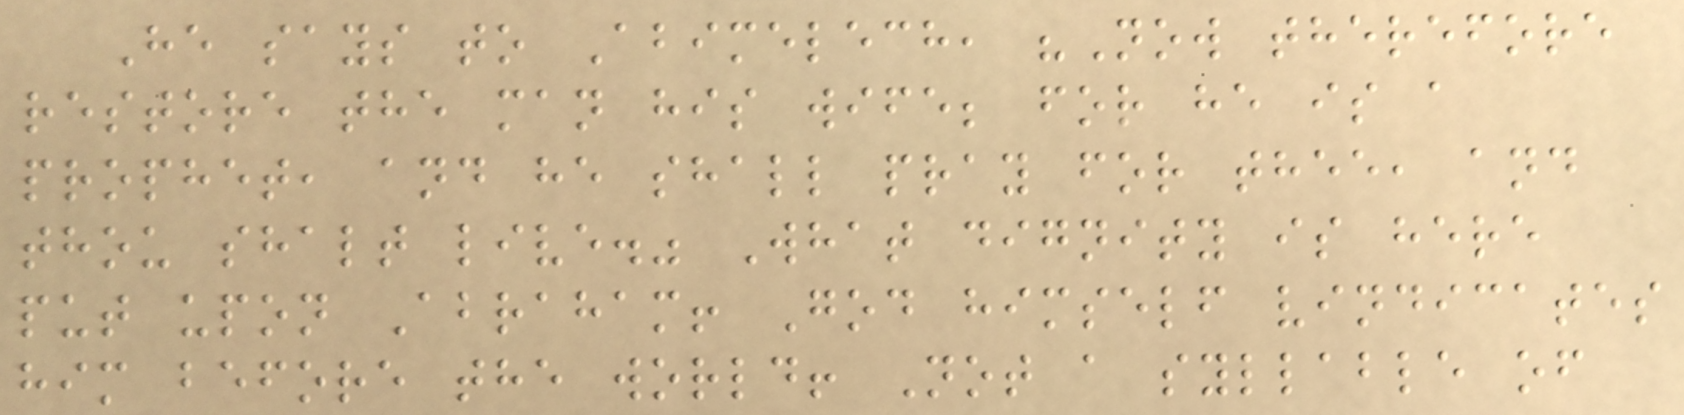He says to Abimelech, "Now therefore
restore the man his wife; for he is a
prophet, and he shall pray for thee, and
thou shalt live." What dignity is here
put upon Abraham! God himself vindicates
him before the world! Not a syllable of
